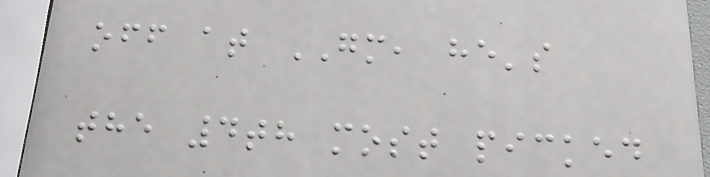off at GM, he's
the 4th most picked
